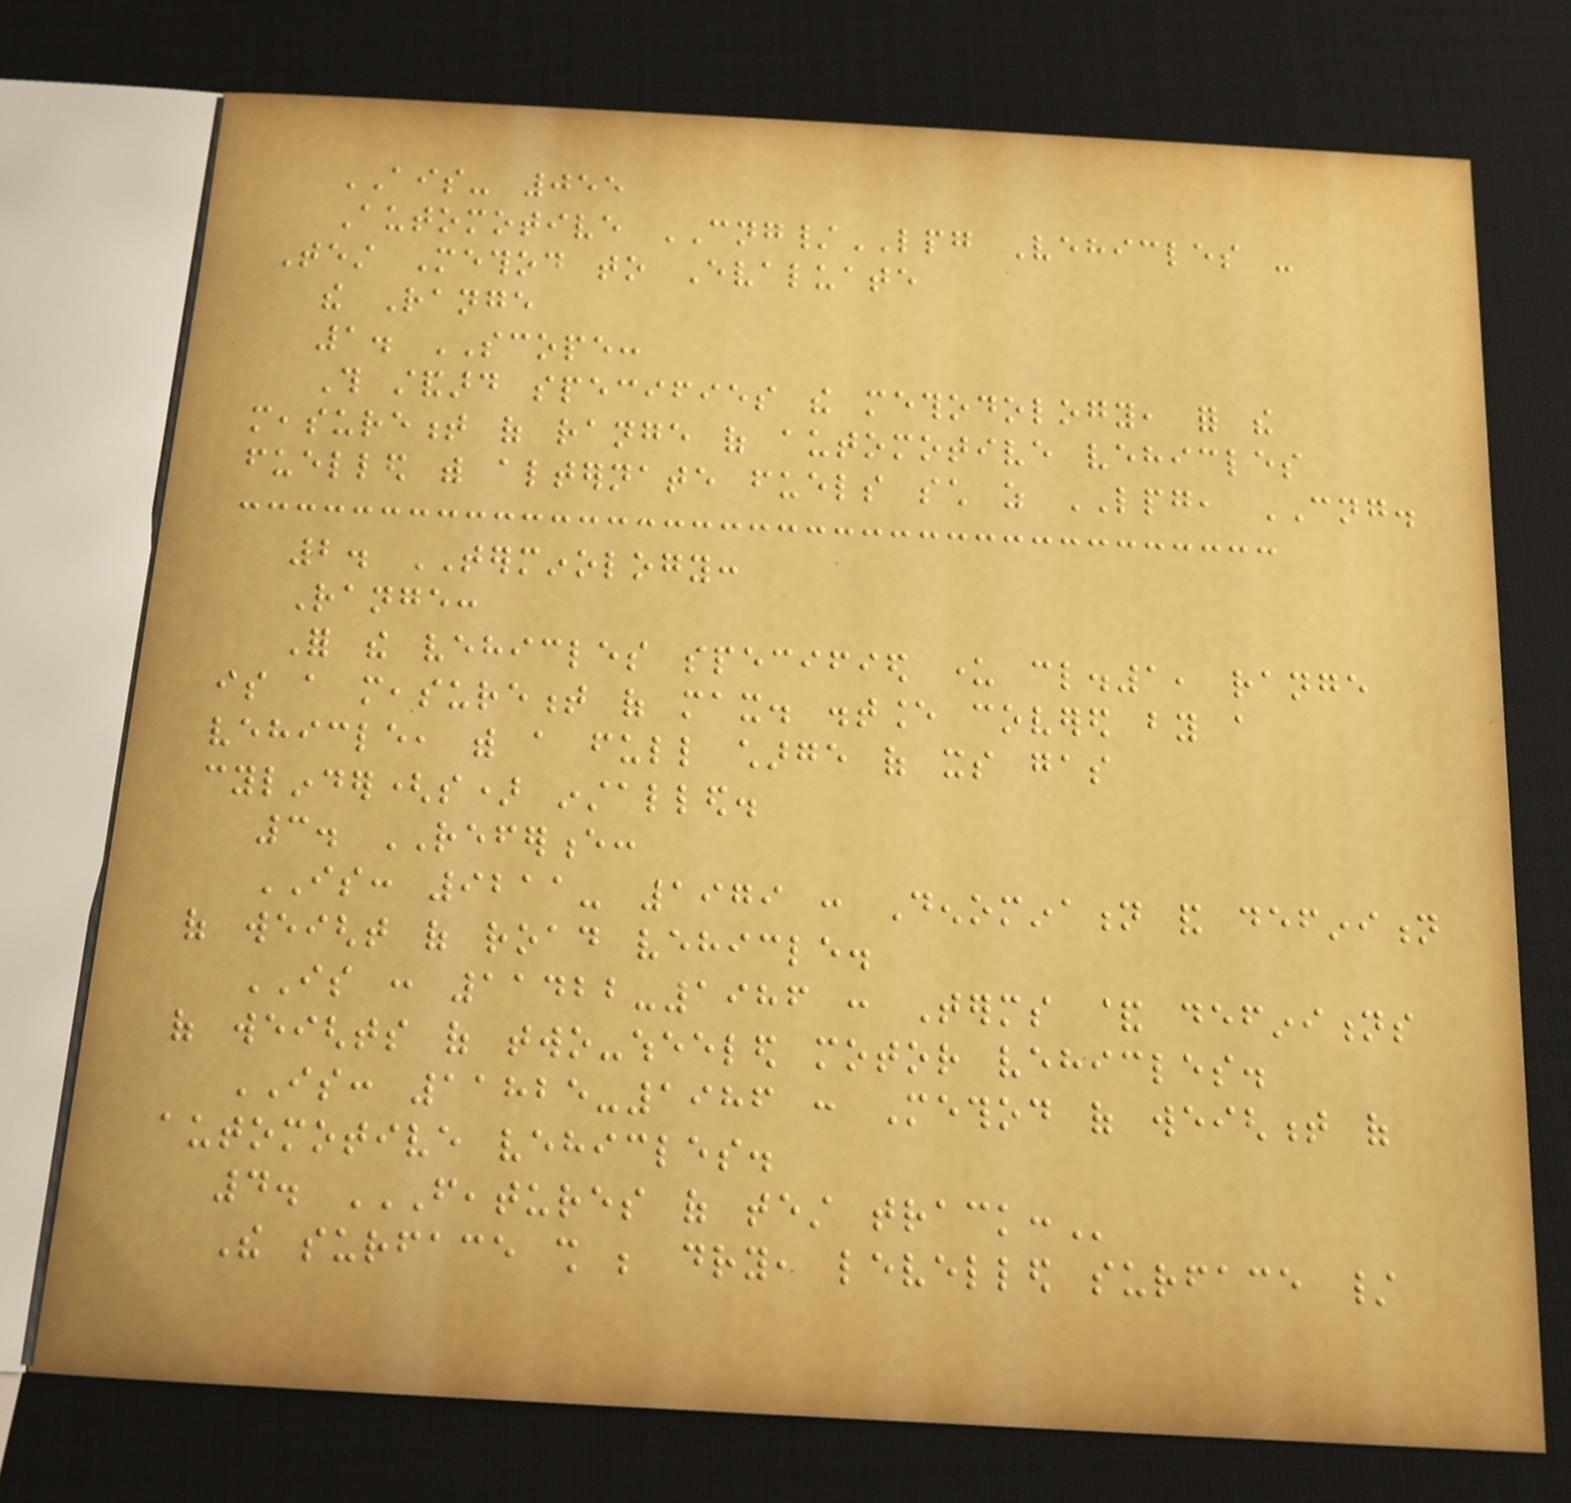AIS- 055
Automotive CNG/LPG Vehicles -
Test Method to Evaluate
the Range
1. SCOPE:
This standard specifies the methodology, for the
measurement of range of automotive vehicles
fuelled with alternate fuels such as LPG, CNG.
2. TERMINOLOGY:
Range:
For the vehicles specified under cl.1, range
is a measurement of max. distance covered by a
vehicle, with a full charge of its gas
cylinder(s) installed.
3. REFERENCE:
IS: 9211- 1979 : Denomination and definition
of weight of road vehicle.
IS : 11422-1986 : Terms & definitions
of weights of two-wheeled motor vehicles.
IS: 11825-1986 : Method of weighment of
automotive vehicles.
4. FEATURES OF TEST TRACK:
The surface shall be dry, levelled surface /
